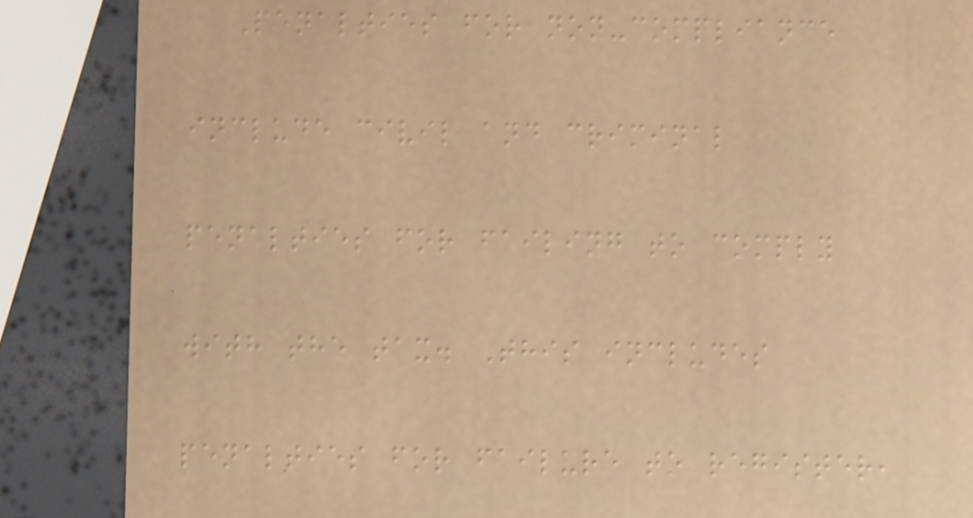Penalties for non-compliance
include civil and criminal
penalties for failing to comply
with the tax. This includes
penalties for failure to register,
